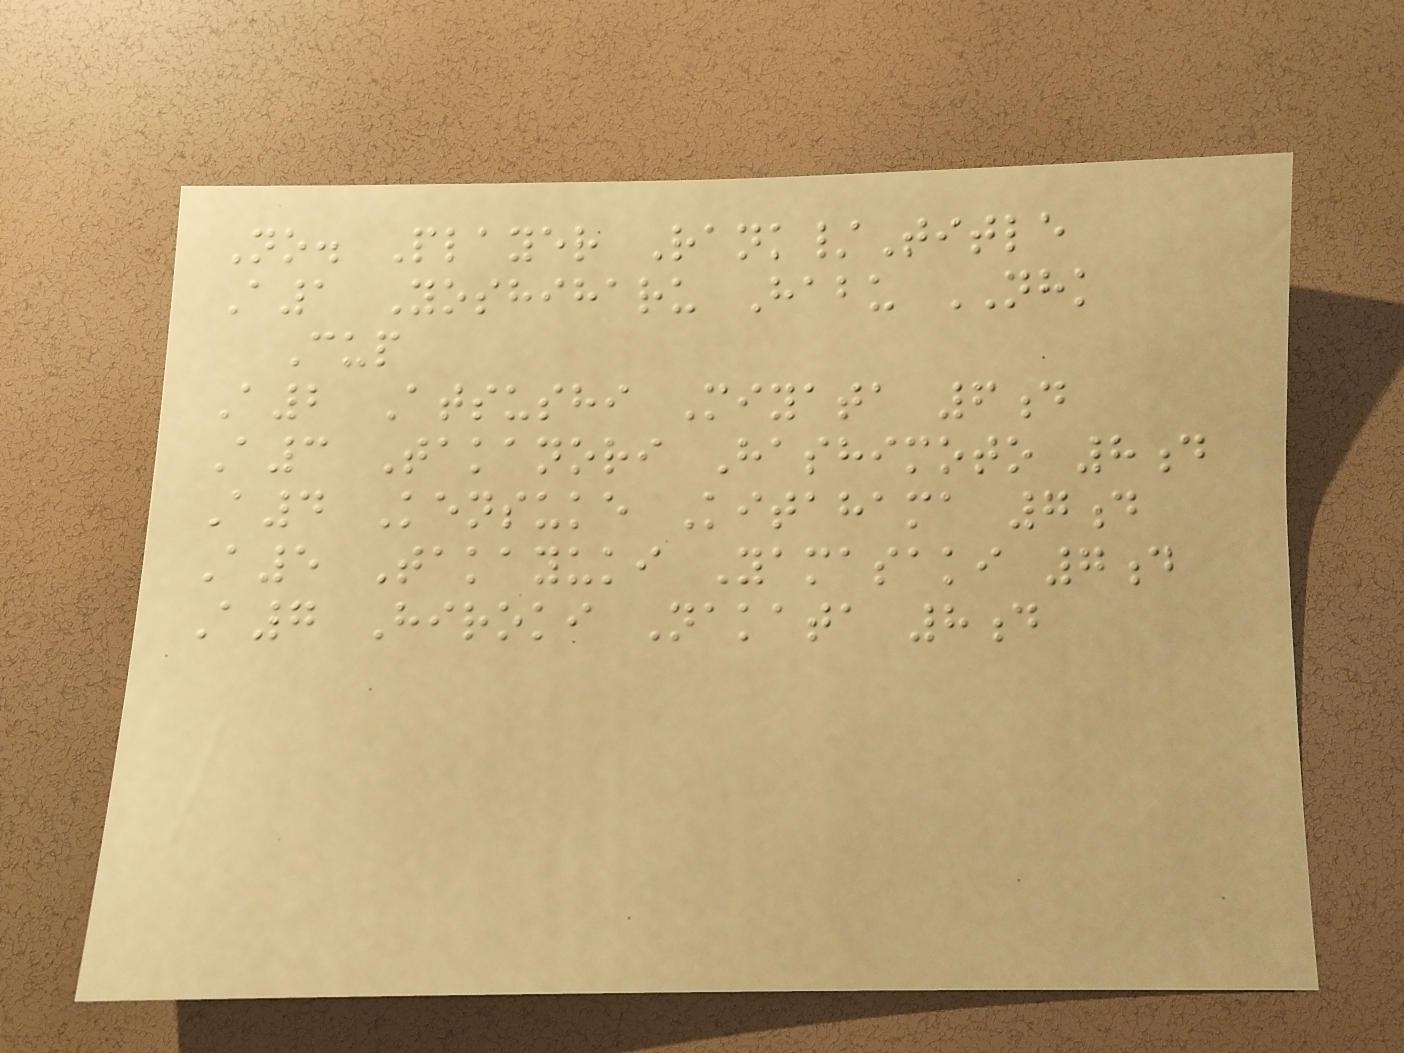No. Player Rank/Title
A1 Yoshiharu Habu NHK
Cup
A2 Atsushi Miyata 6d
A3 Takanori Hashimoto 8d
A4 Kensuke Kitahama 7d
A5 Takayuki Yamasaki 7d
A7 Hiroki Nakata 8d
